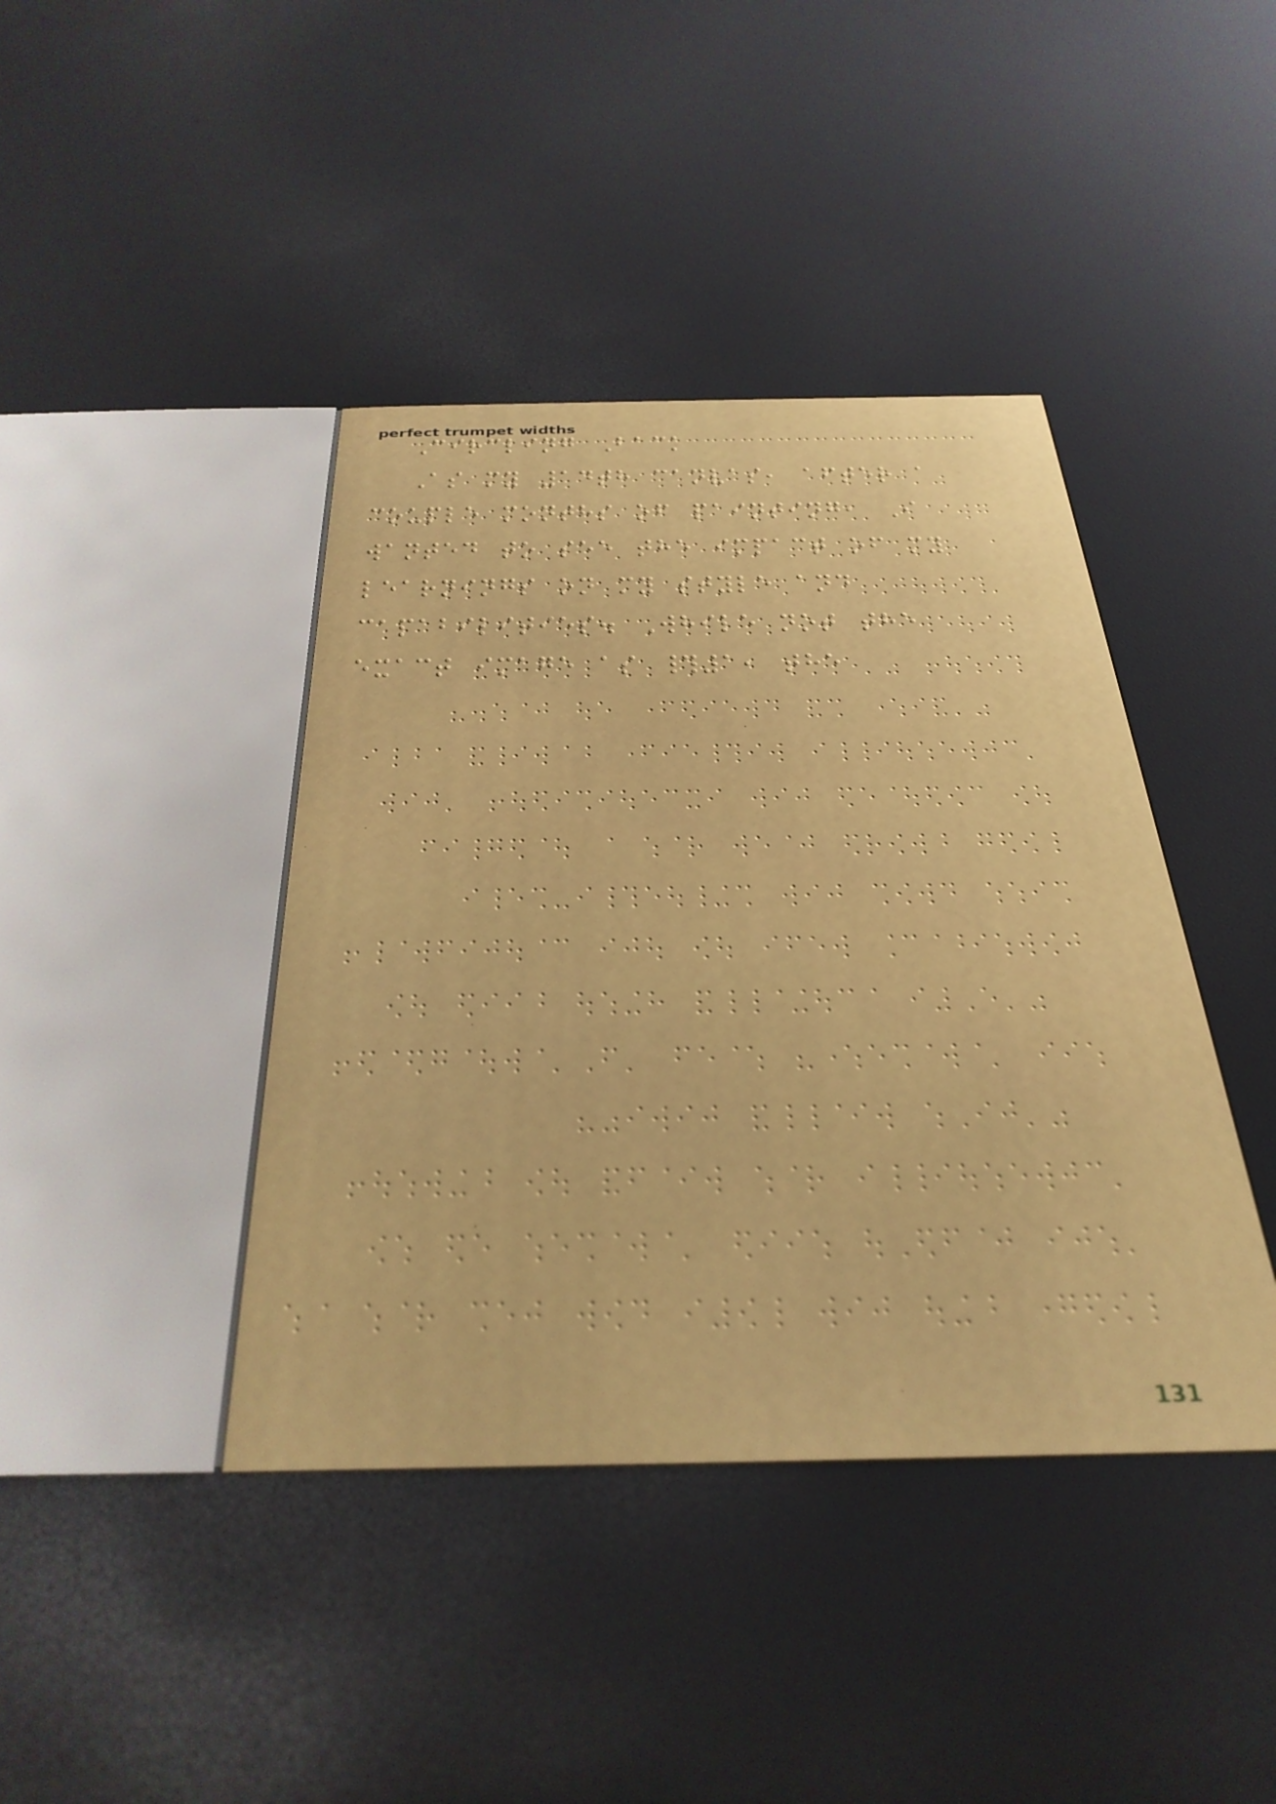Circling Back
As my 14th canvas, after a
couple months of painting, I
wanted to see the impact of my
learnings on my style and
capabilities. While not the
exact image as #1, the
